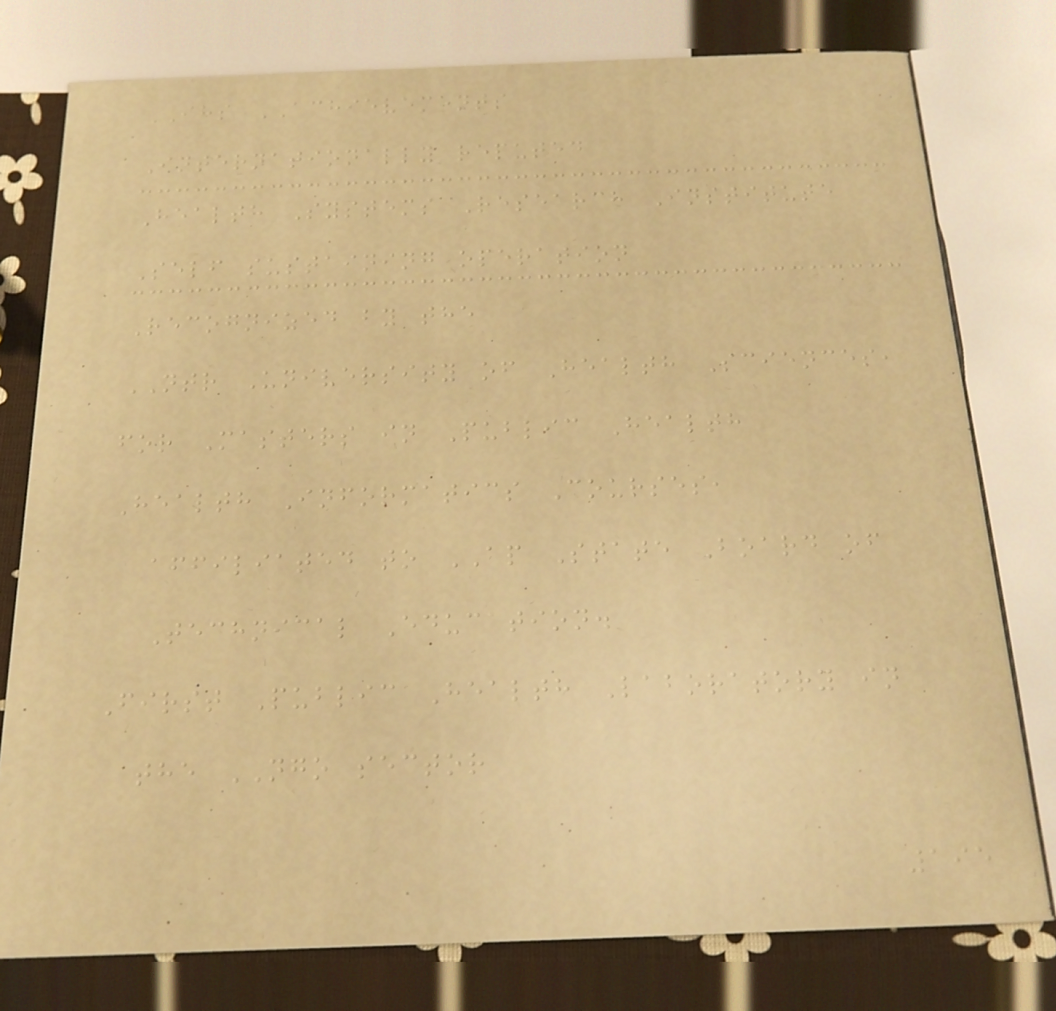IHS ACHIEVEMENTS
Internationally reputed
Health Systems Research Institute
Self sustaining operation
Recognized by the
NTR University of Health Sciences,
for Masters in Public Health
Health Informatics Courses,
affiliated to AP State Board of
Technical Education.
First Public Health Laboratory in
the NGO sector
195
